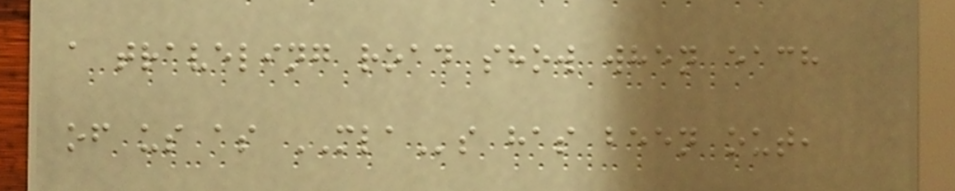a traveling road show when each
of us as MLAs has been out,
